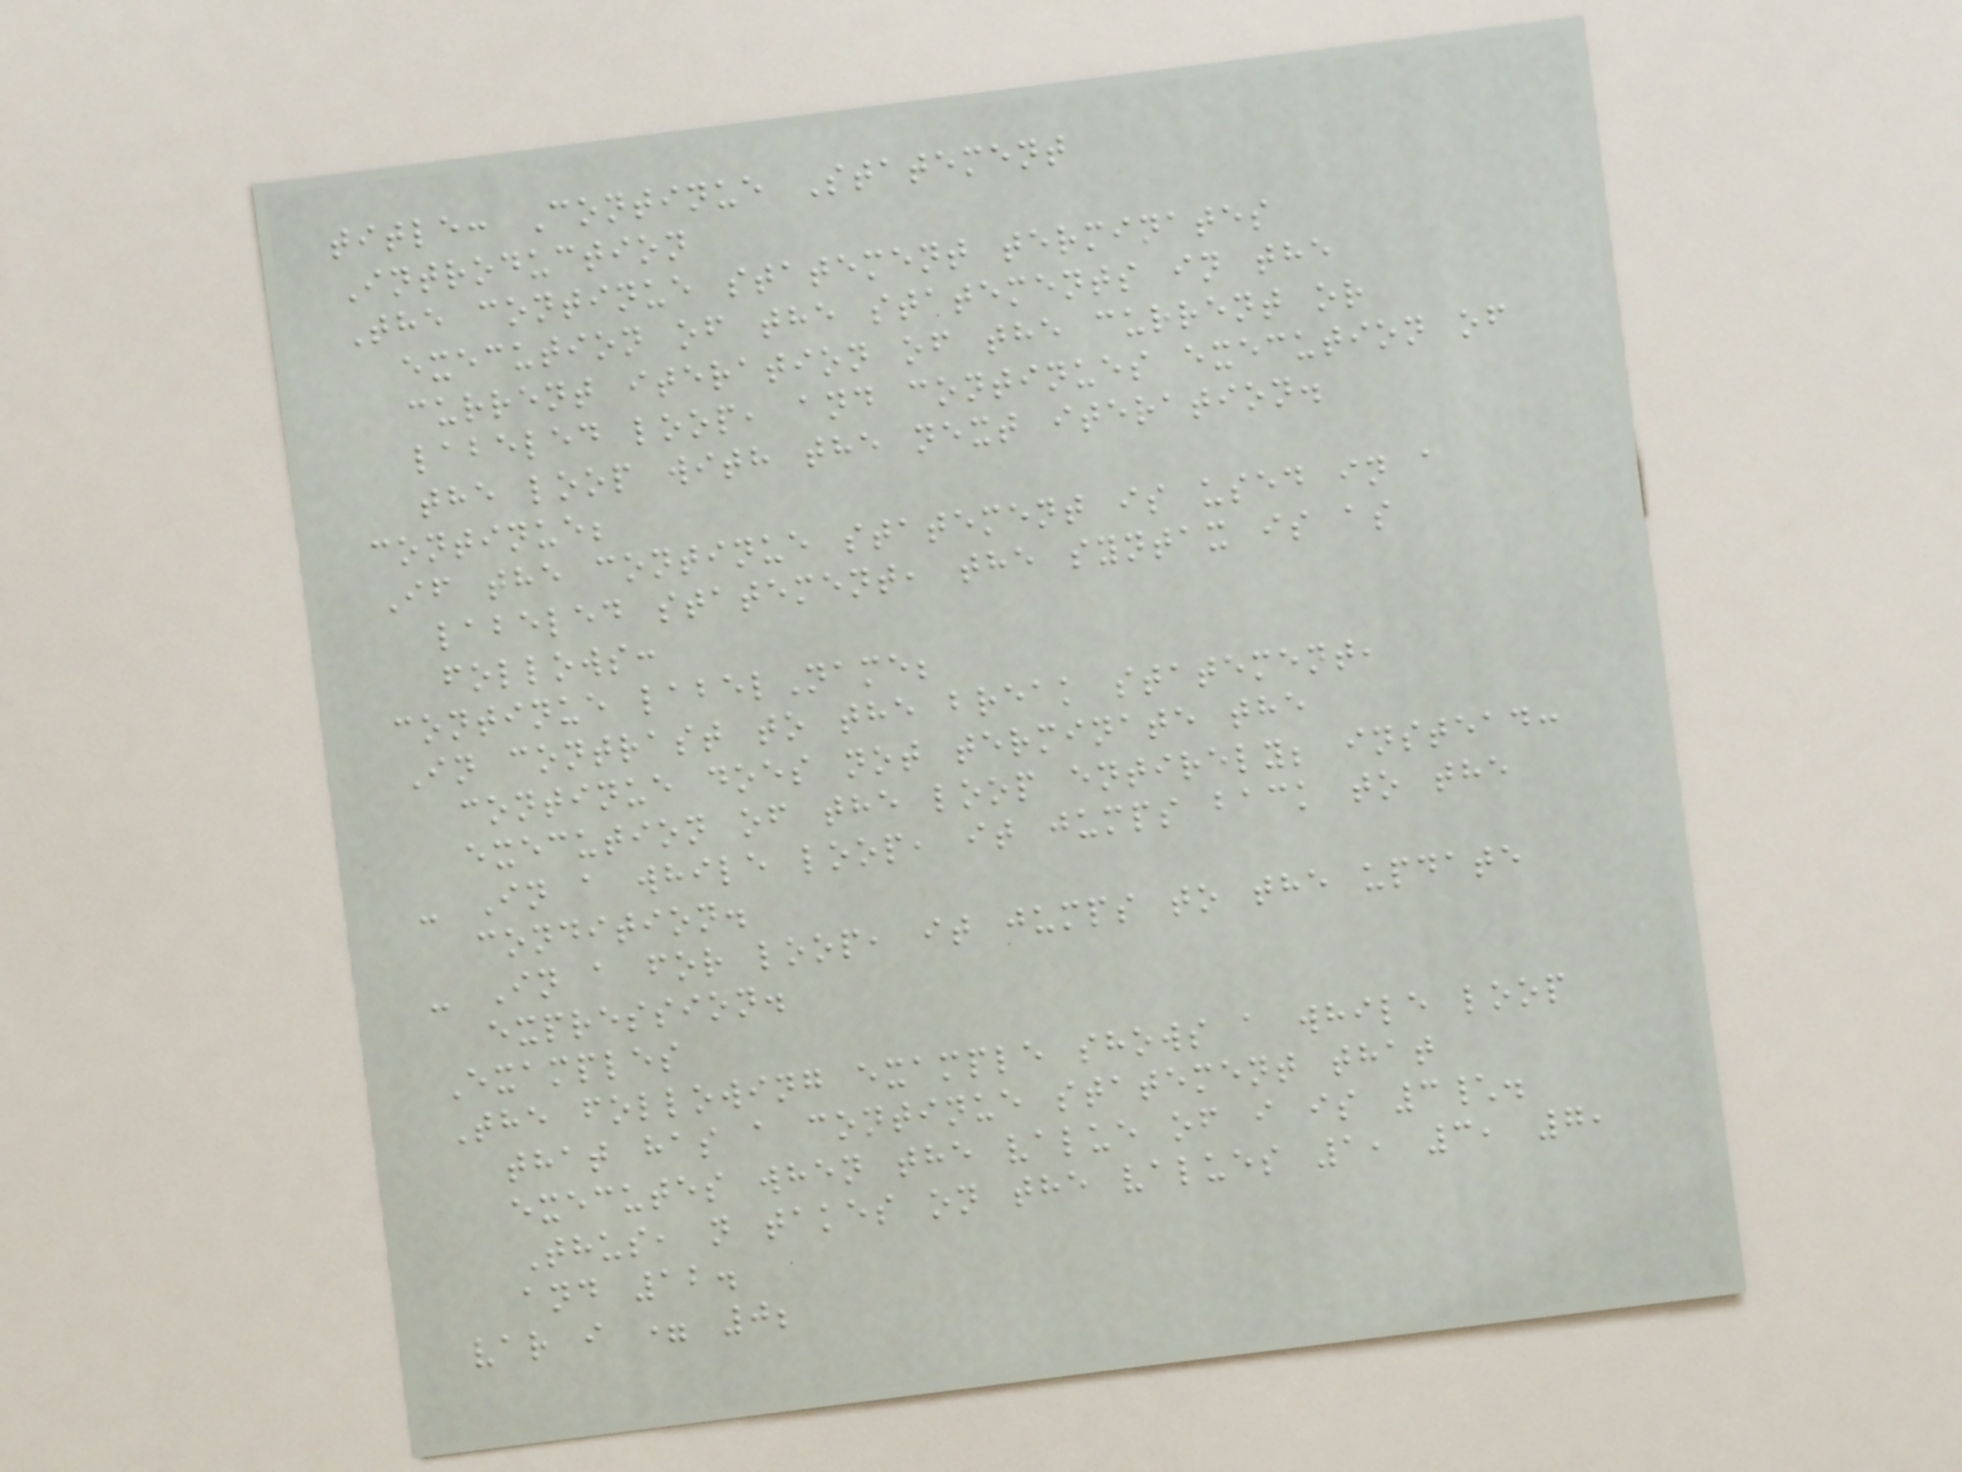title: Continue Statement
Introduction
The continue statement terminates
execution of the statements in the
current iteration of the current or
labeled loop, and continues execution of
the loop with the next iteration.
continue;
If the continue statement is used in a
labeled statement, the syntax is as
follows:
continue labelName;
In contrast to the break statement,
continue does not terminate the
execution of the loop entirely; instead:
- In a while loop, it jumps back to the
condition.
- In a for loop, it jumps to the update
expression.
Examples
The following example shows a while loop
that has a continue statement that
executes when the value of i is 3\.
Thus, n takes on the values 1, 3, 7,
and 12.
var i = 0;
